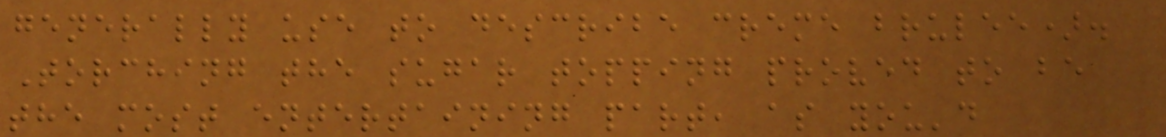generally use to describe creme brulee).
Torching the sugar topping proved to be
the most entertaining part, as you'd
